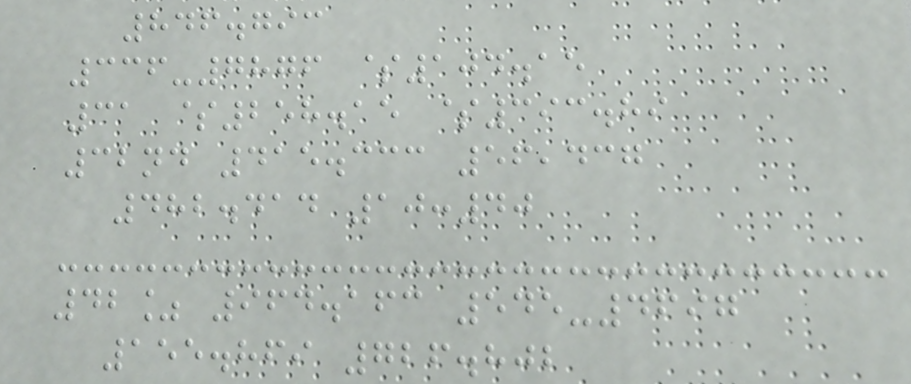846.793
336-7876 $104.15
31 $258.15 $393.89
32nd 415.333 56,437
482.414 10:40
42% 964.163 545-4697
155.869 726.802
